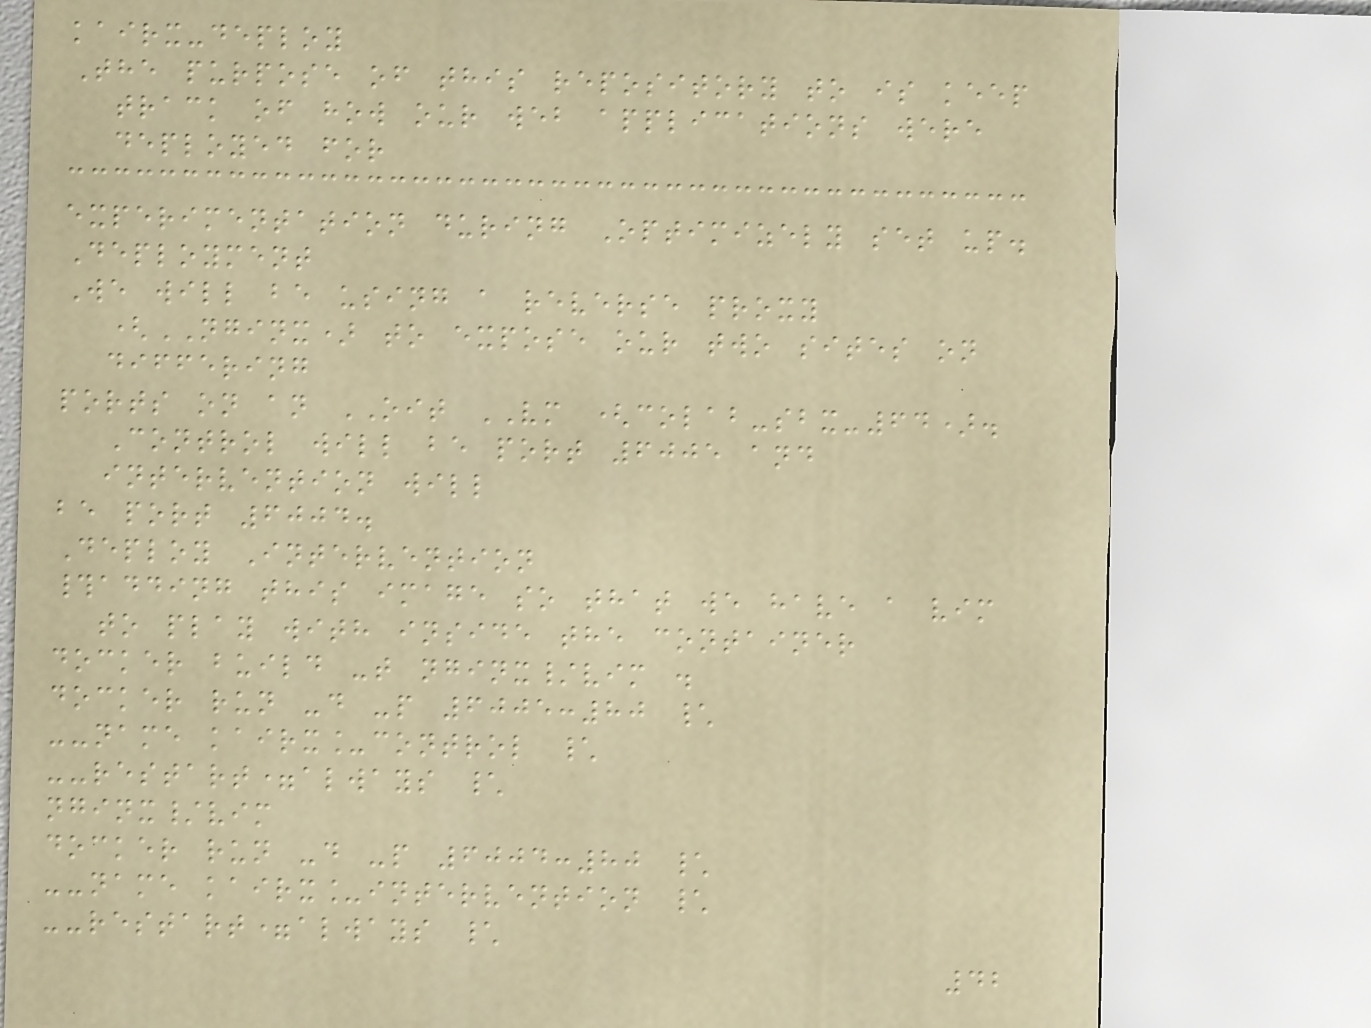kairx-deploy
The purpose of this repository to is keep
track of how our web applications were
deployed for
experimentation during Optimizely set up.
Deployment
We will be using a reverse proxy
(NGINX) to expose our two sites on
differing
ports on an OIT VM (colab-sbx-64).
Control will be port 6005 and
intervention will
be port 6004.
Deploy Intervention
#adding this image so that we have a vim
to play with inside the container
docker build -t nginx/vim .
docker run -d -p 6005:80 \
--name kairx_control \
--restart=always \
nginx/vim
docker run -d -p 6004:80 \
--name kairx_intervention \
--restart=always \
42
